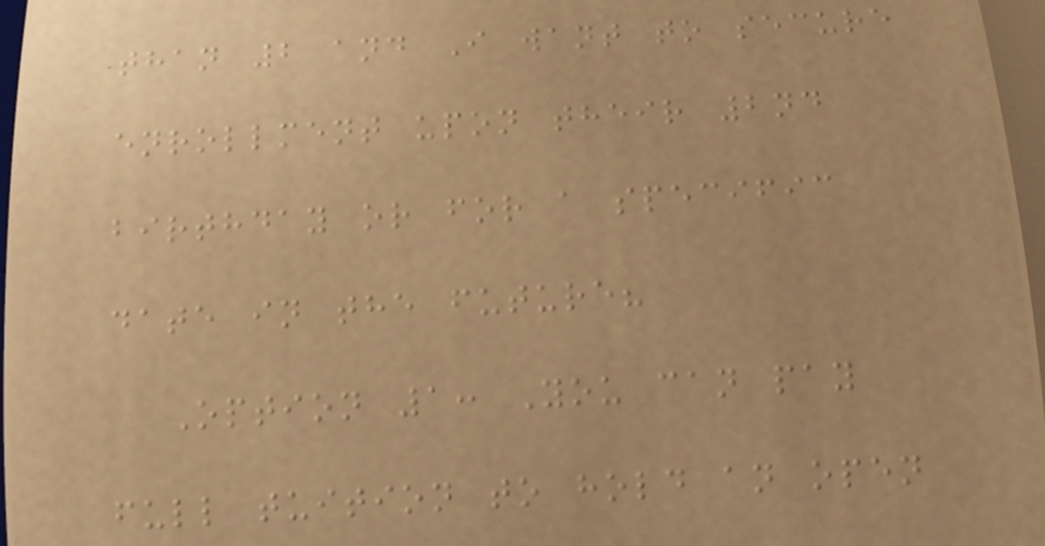than 2 and I want to secure
enrollment upon their 2nd
birthday or for a specific
date in the future?
Option 1: You can pay
full tuition to hold an open
